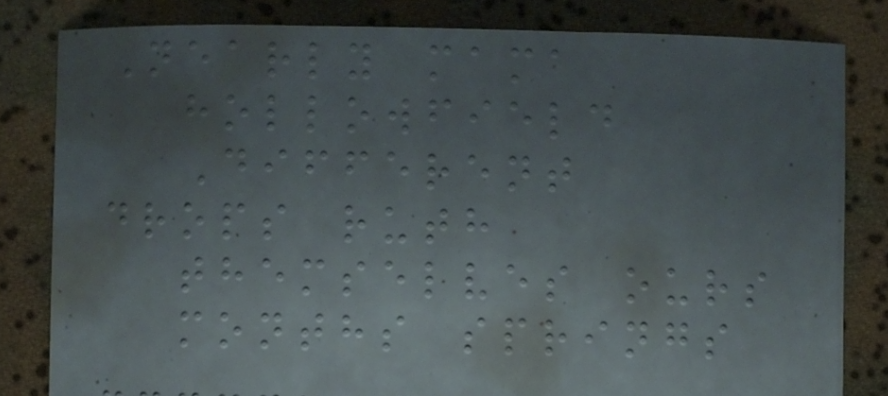Nearly mama
hollowfield
Different
drops ruth
themselves ours
months springs
